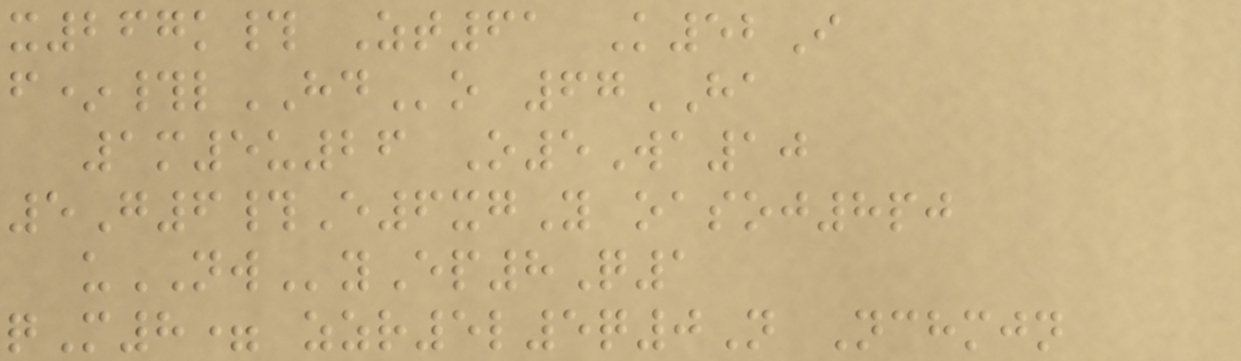x267k# Zt61 K52I
f*#lHDo 67HA
1m5u26 O5Wa10
5G6#E6xgY oasoj8pj
uNWyEp8Q1
qM8= zzr5l5q0N Nchmjn
